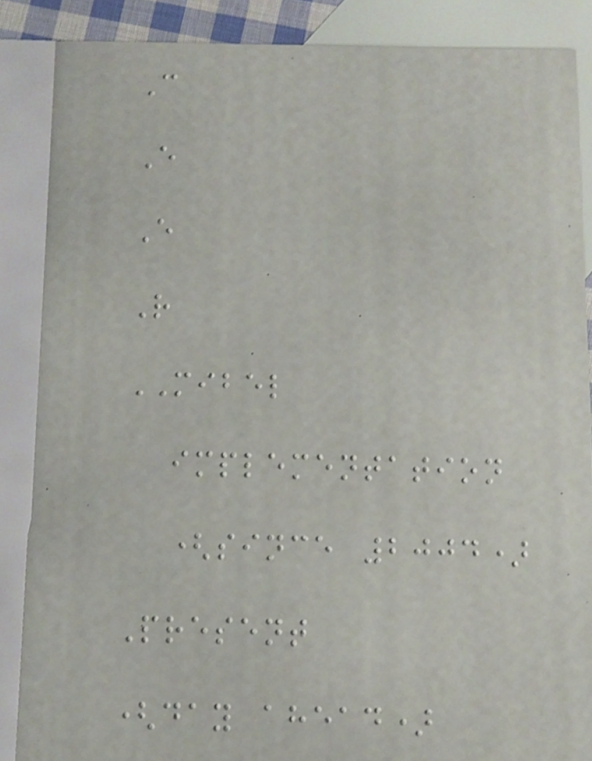C
E
E
R
MIBEL
implementation
(since 2004)
Present
(day ahead)
